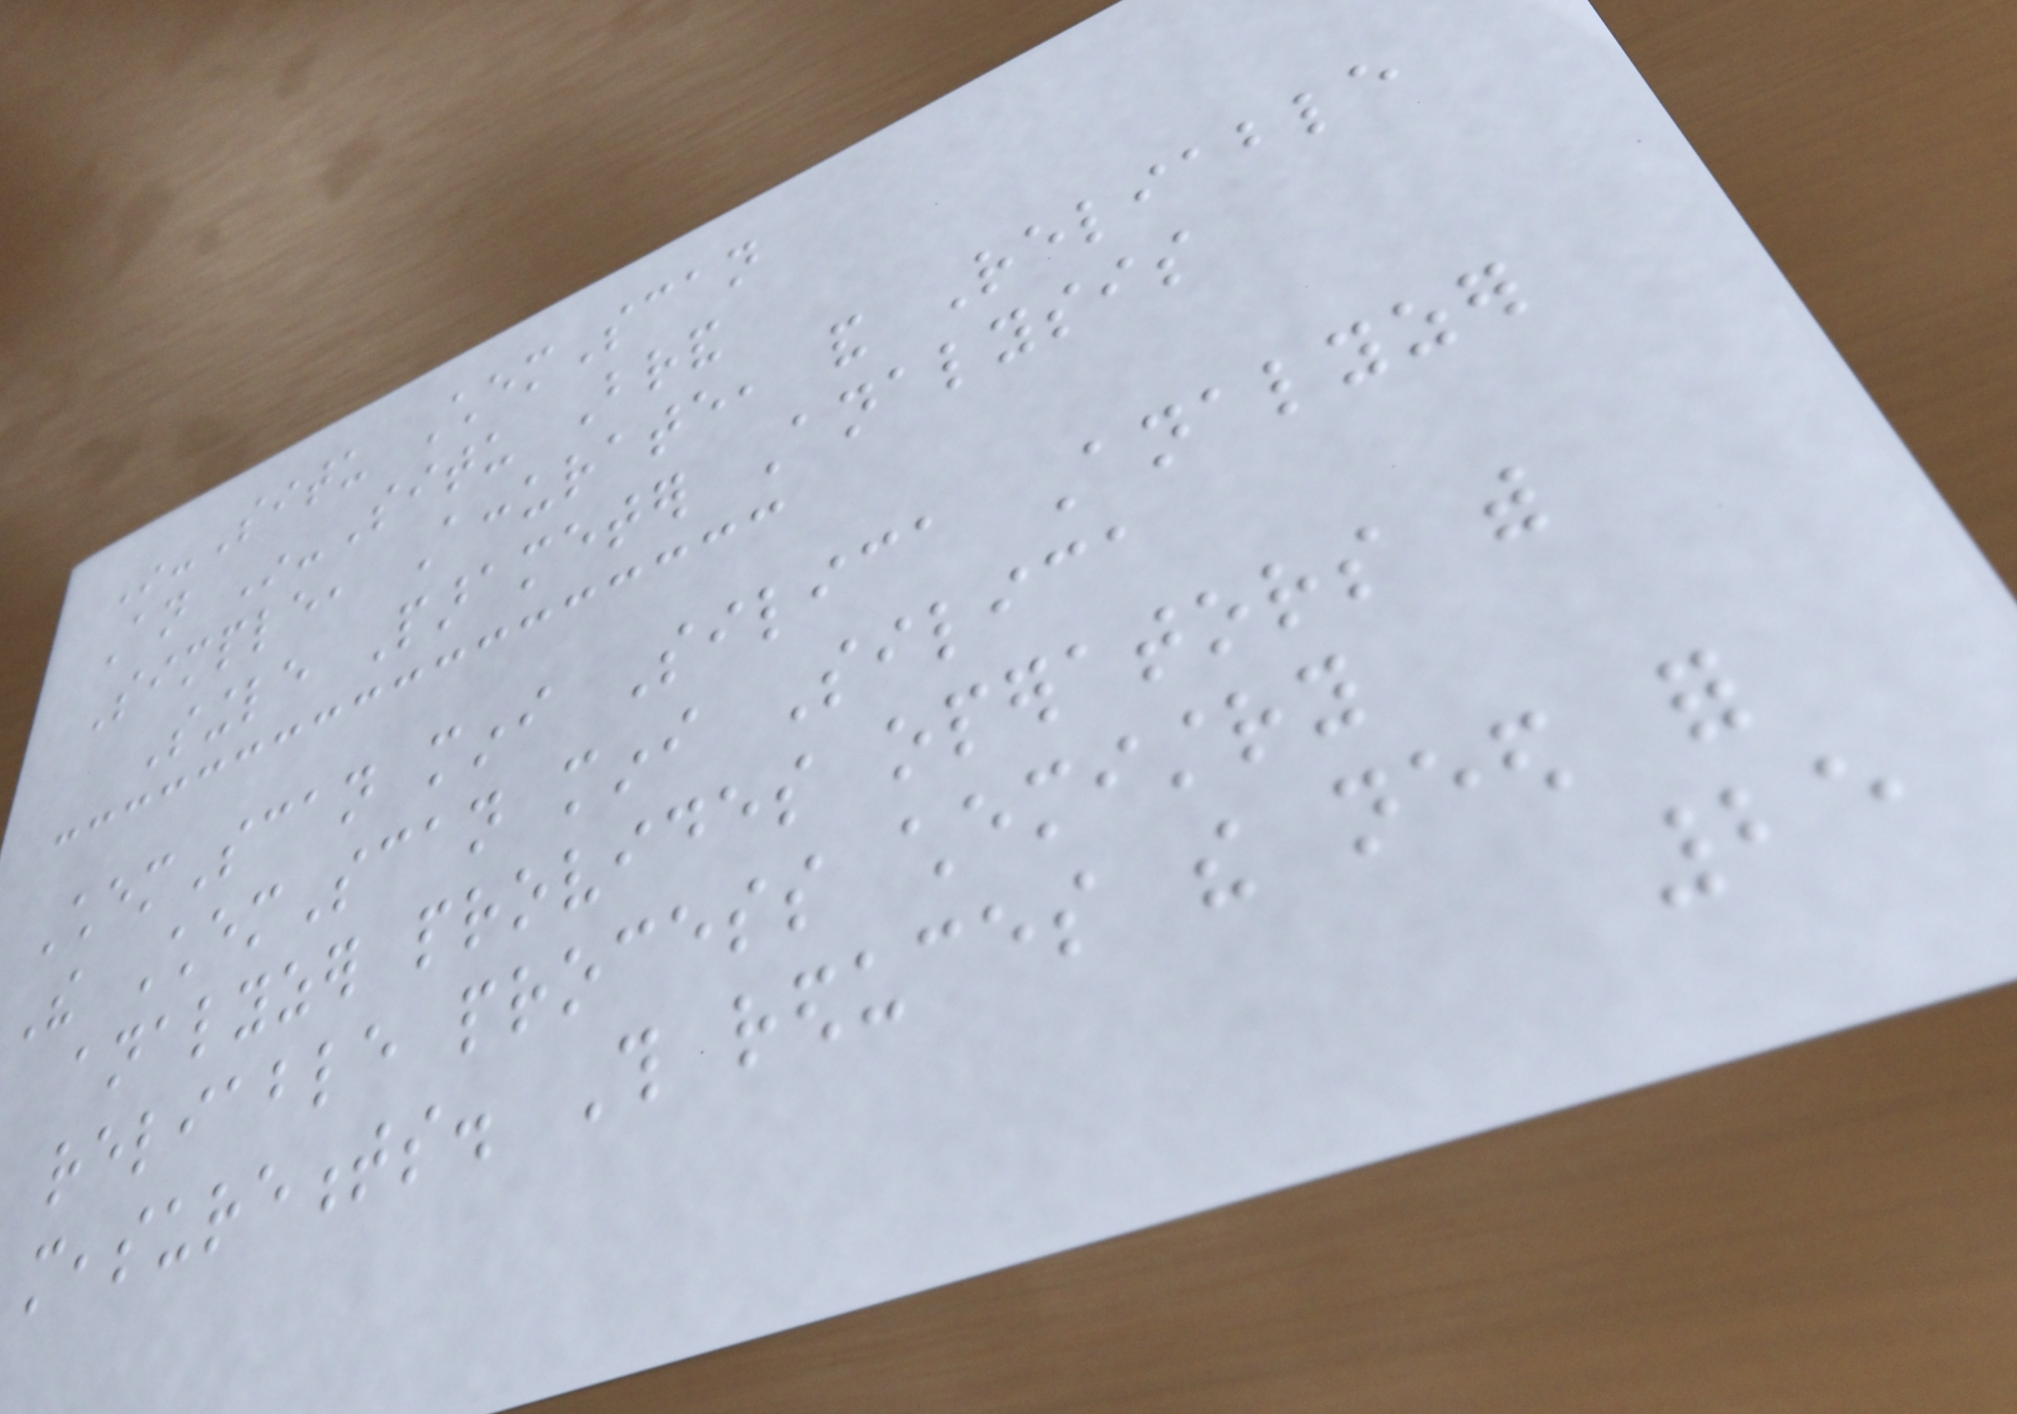In-Situ ChemScan
An In-Situ Brand
Simple, Accurate, and Reliable
Single Parameter Analysis
ChemScan mini Silica Analyzer
The ChemScan mini Silica
analyzer provides operators with
reliable process chemistry
measurements. This reduces the need for
25
